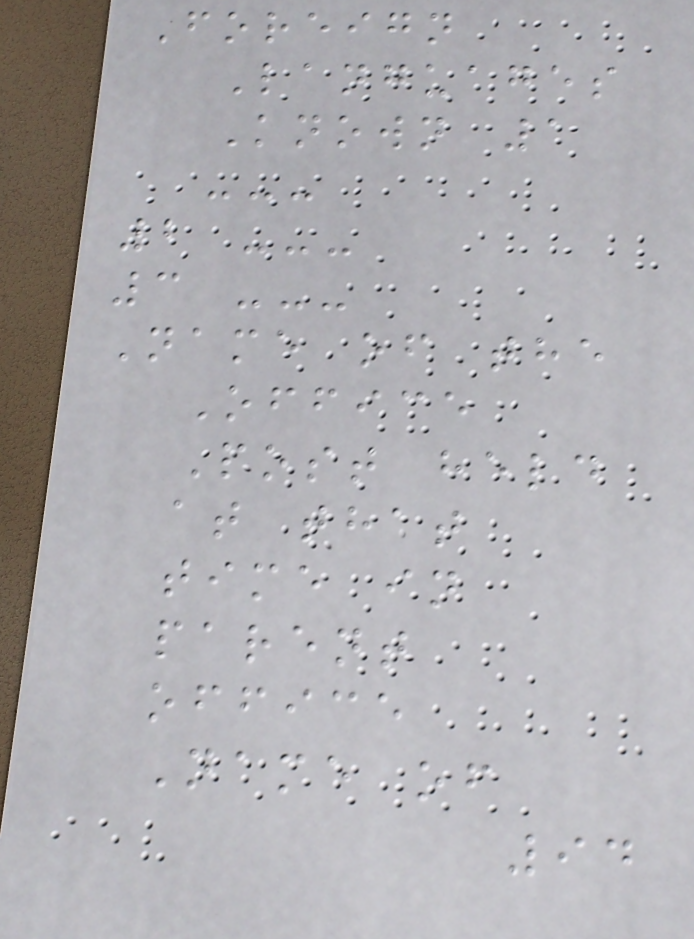Foreign
Languages
Known 1
---
2 ---
3 ---
Name of the
Office
Post held
at that
time in
parent
office
Name of
94
